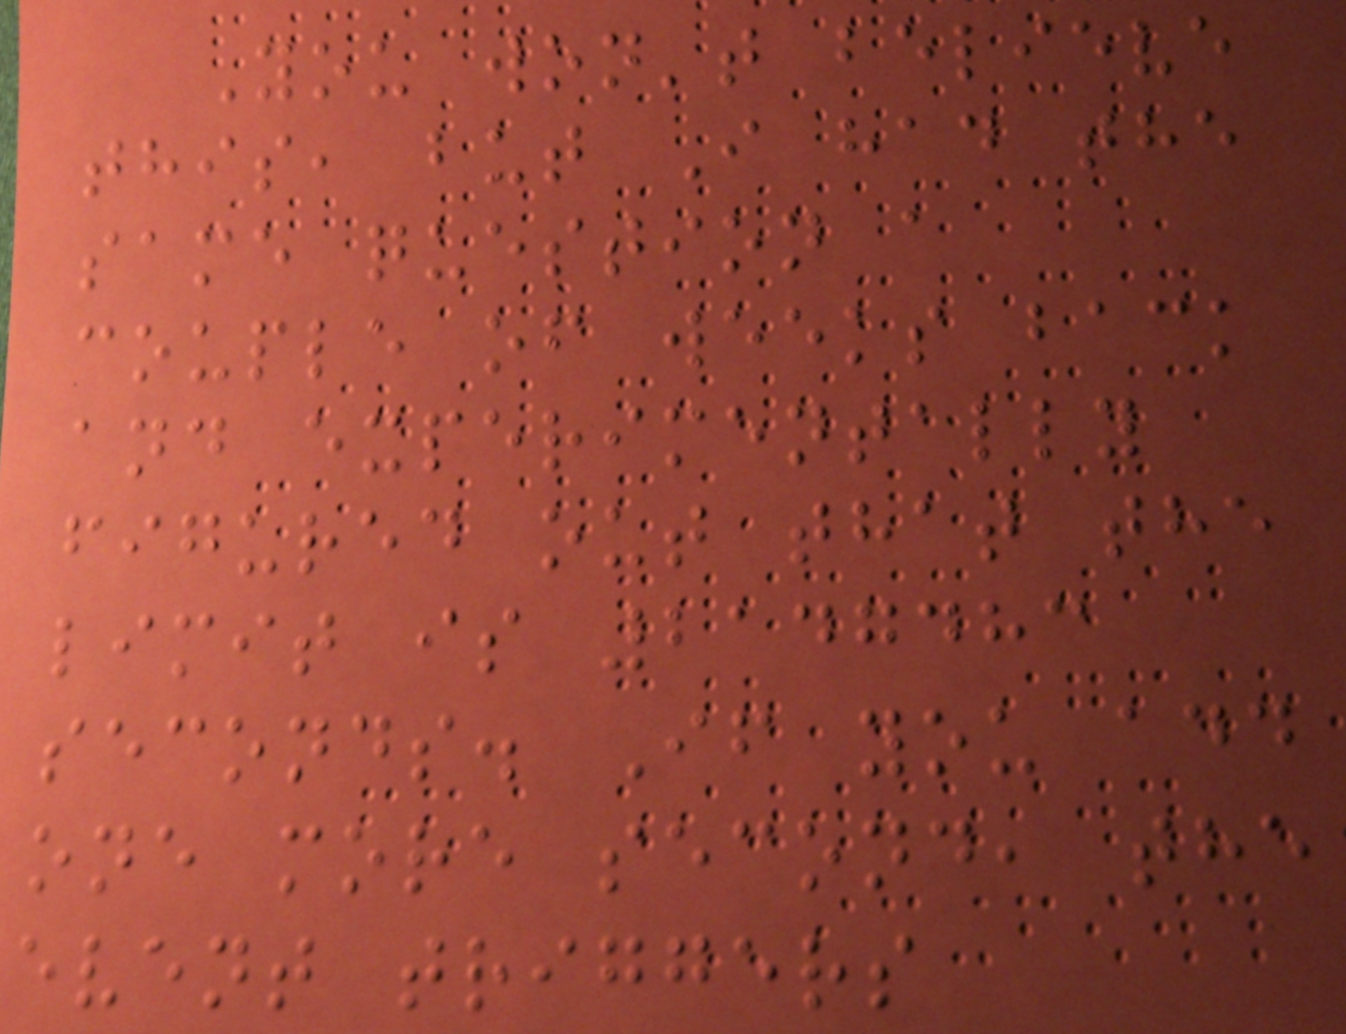You won't believe
this, but I had the
same question a
couple of weeks back
and experimentally
figured out that the
limit is 2147483
seconds. If you add
one more second, the
event triggers
